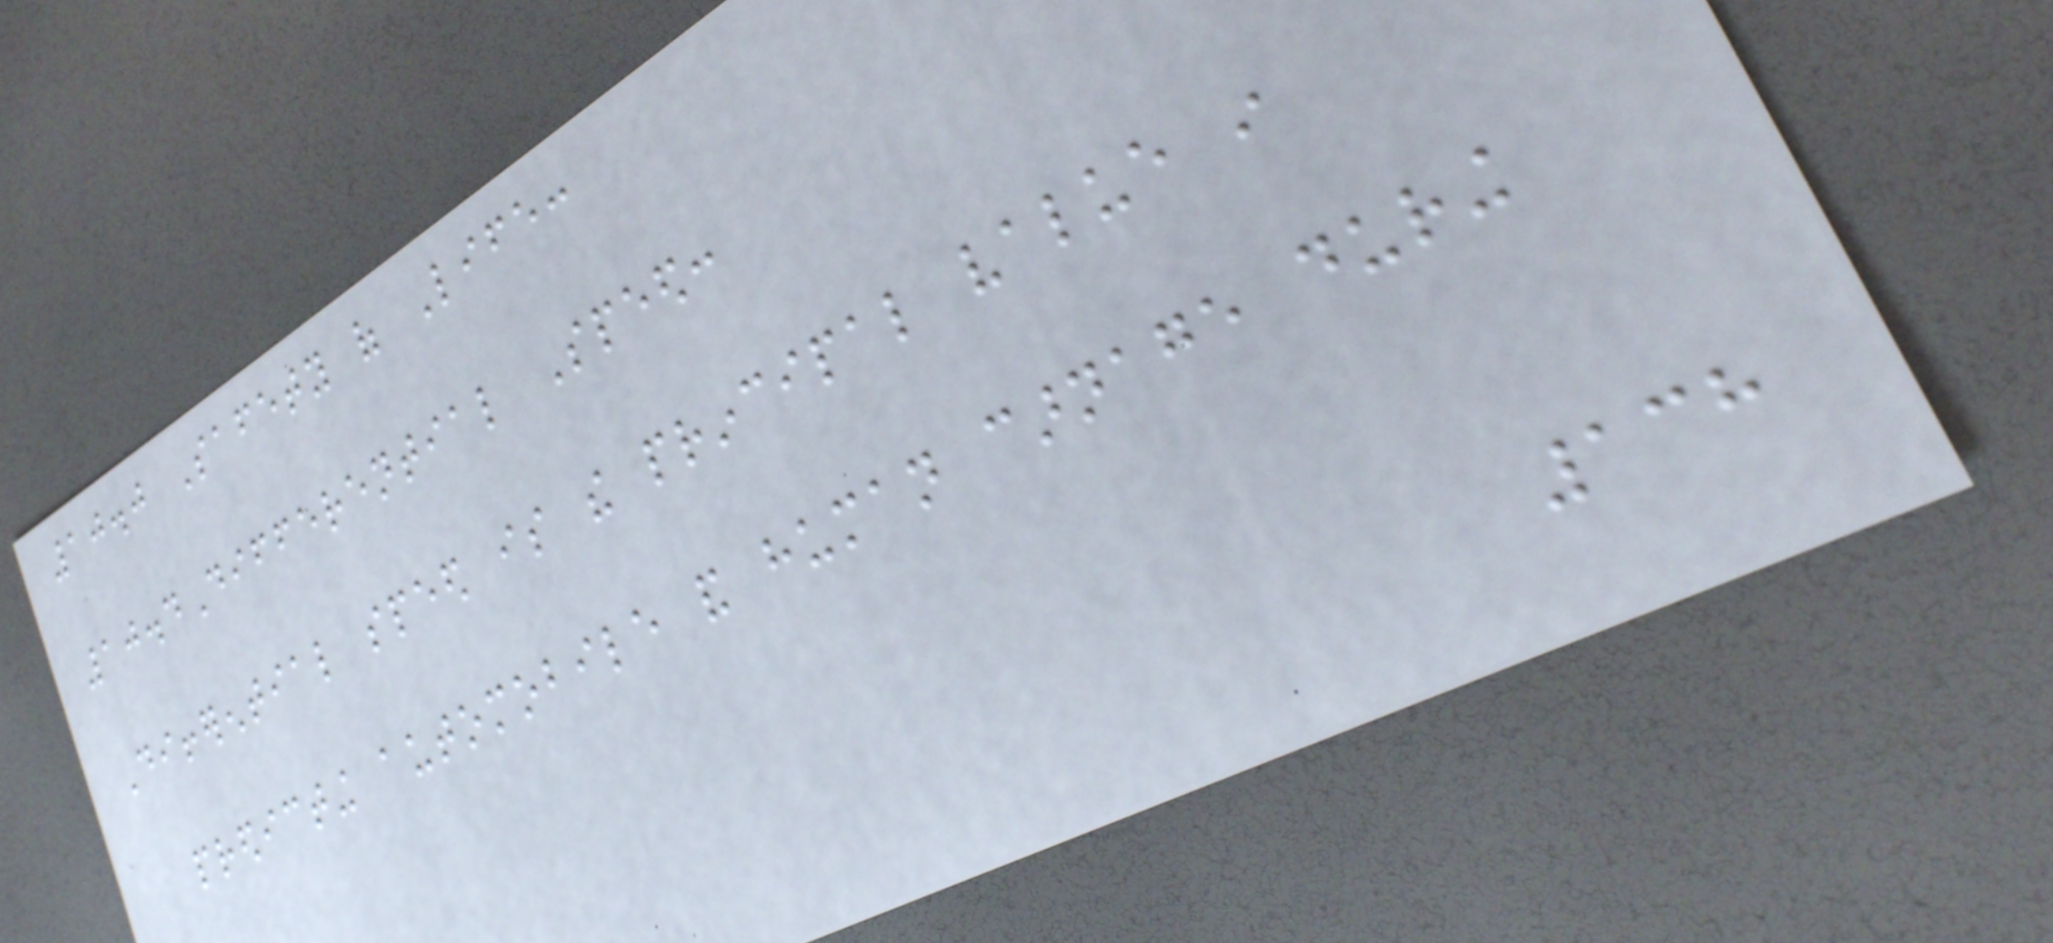10.0 Safety of Life:
10.4Differential Speed:
Differential speed is the principal value in
predicting automobile and human carnage during
138
